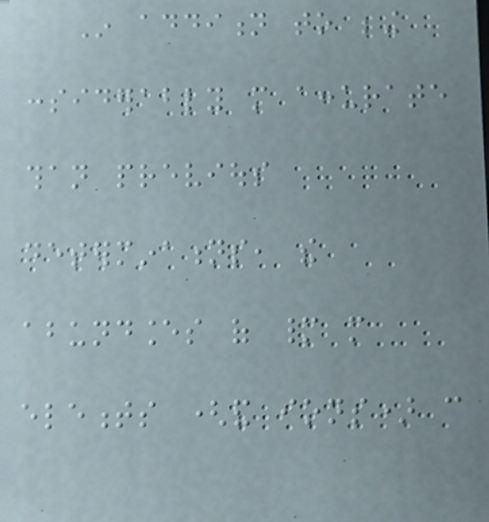In addition to being
considerably more accurate
than previous
determinations, the
abundances of many more
elements (and ions) can
